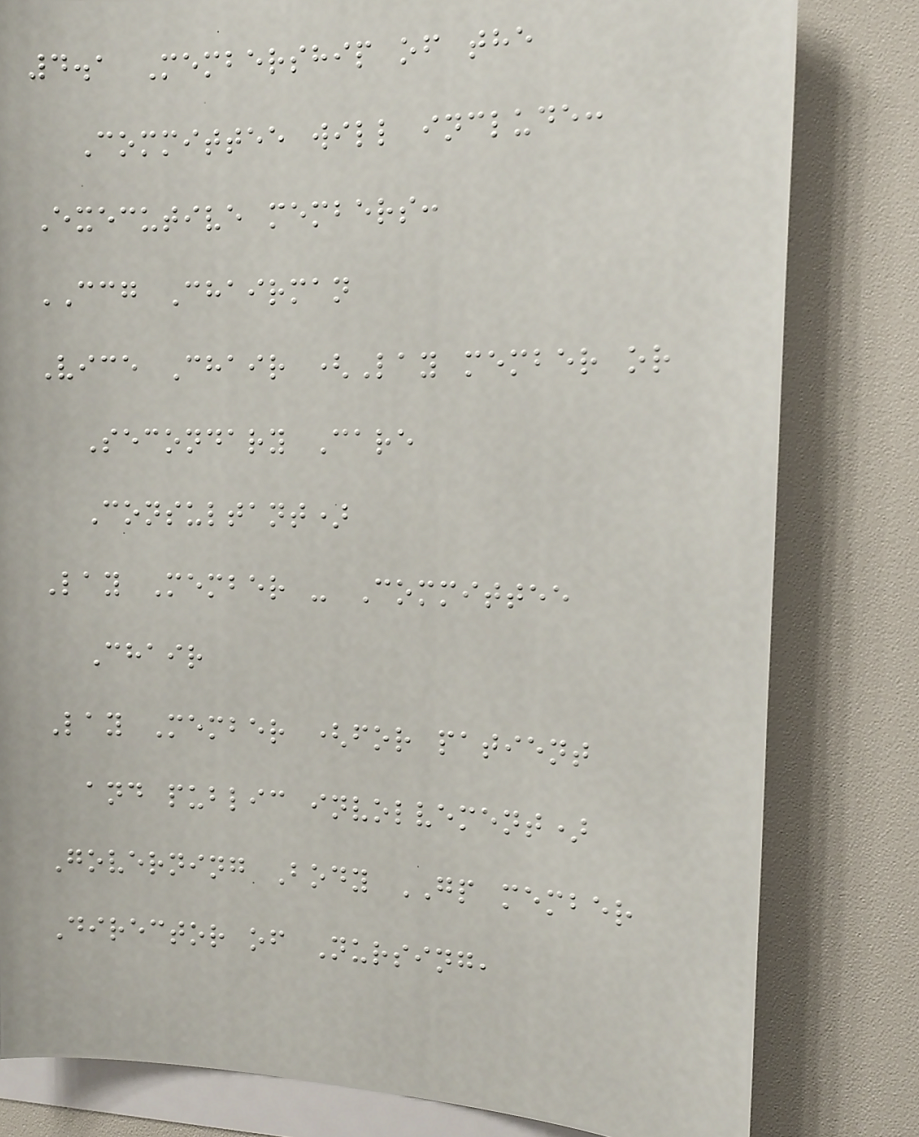4.1 Membership of the
Committee will include:
Executive members:
CCG Chairman
Vice Chair (Lay member or
Secondary Care
Consultant)
Lay Member - Committee
Chair
Lay Member (for patient
and public involvement)
Governing Body GP member
Director of Nursing,
